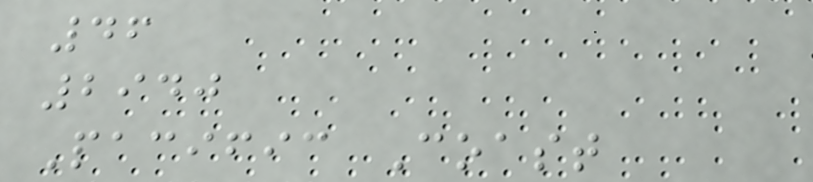46
2940
Pacific Coast
